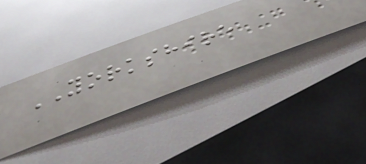YORKSHIRE
